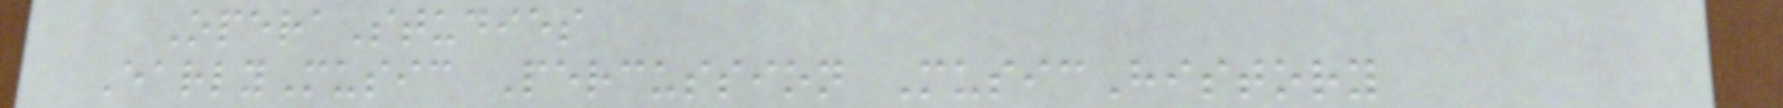OperaStudies
EarlyMusic Percussion MusicHistory
